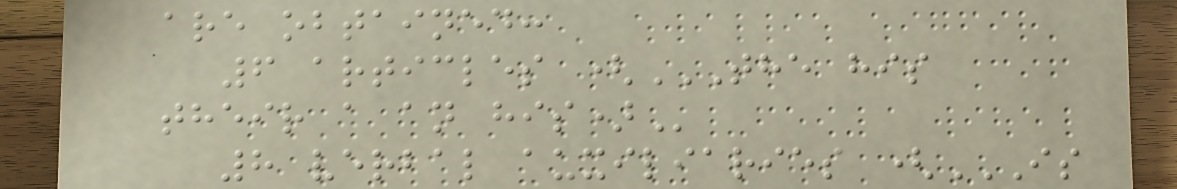are obtained:
6 articles (THE HIS
THEIR A AN HIS)
8 verbal auxiliaries (IS
